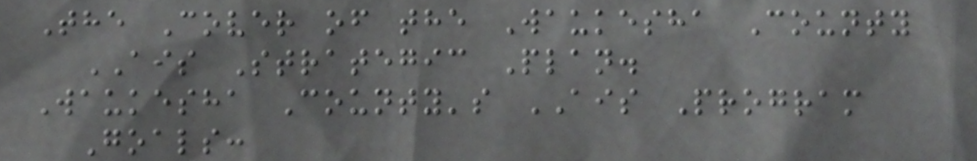The Cover of the Waukesha County
AIS Strategic Plan.
Waukesha County's AIS Program
Goals:
